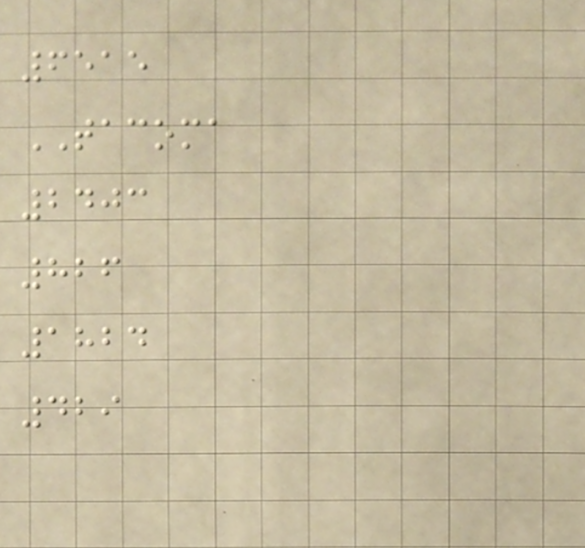6515
TACOMA
2403
826
1824
429
